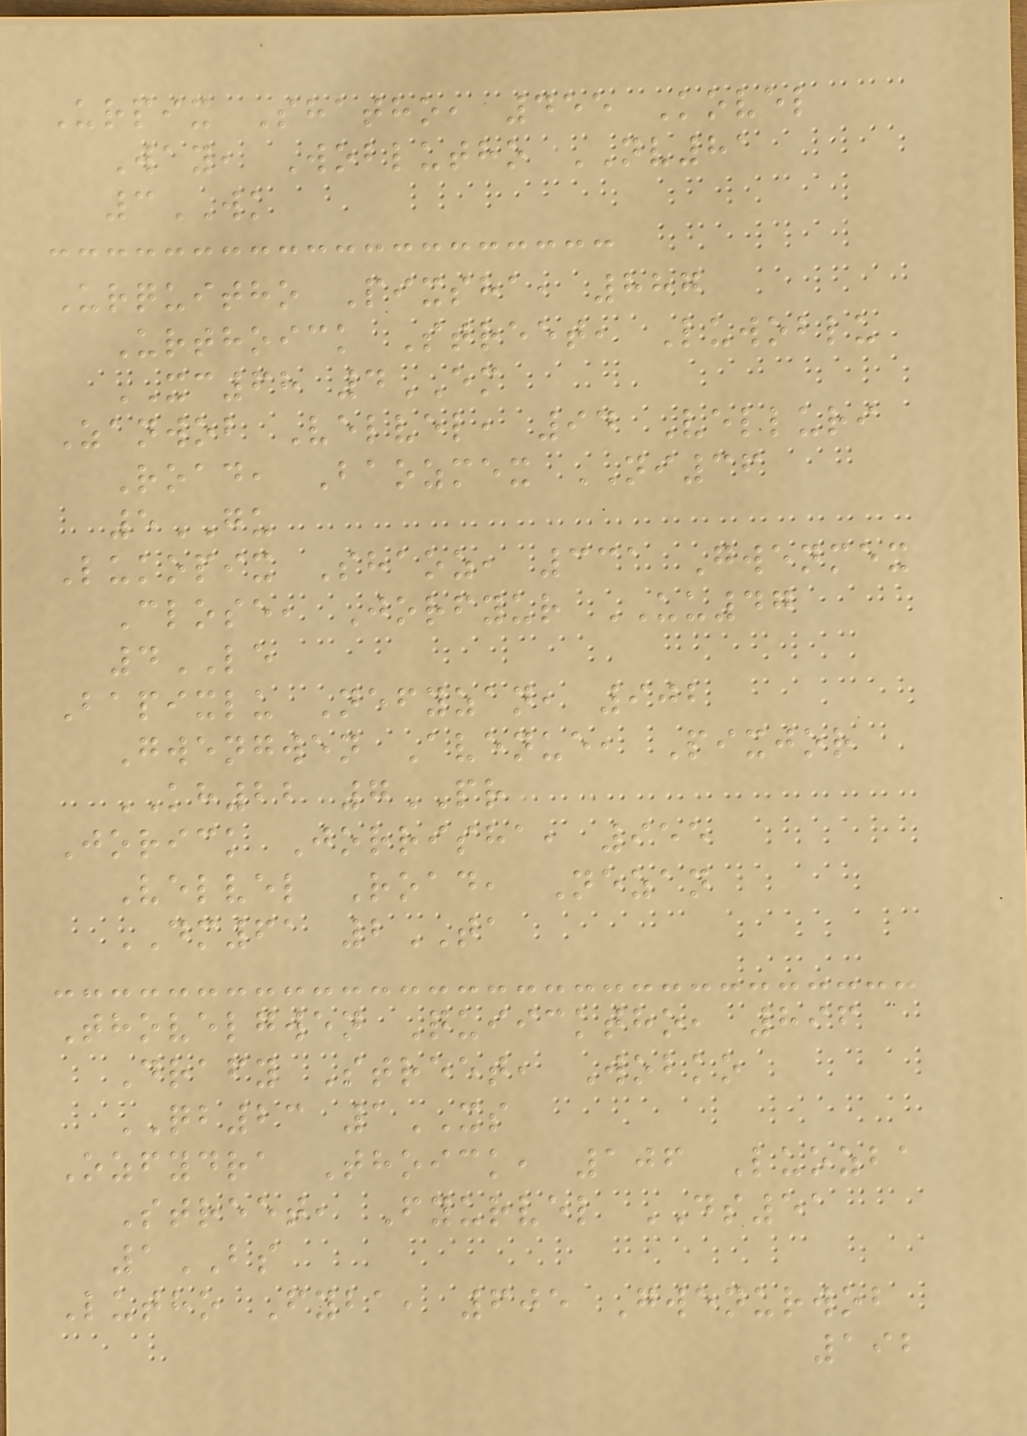Urpix Shatho, 455 Kovel
Way, Woblutho NV81
3WK
Urquitho Pixsha, 887
Urthoick Street, Luwoblu
XC68 4EM
Zanwob Velvel, 94 Velluri
Road, Baozmex NI36
5GU
Lukopix Shaoz, 331 Gwenmex
Close, Jorfyur UU47
4LE
Bapixlu Nefyzan, 902
Gwengwen Avenue, Pixjor
KH22 7PR
Jorick Jorrisha, 955
Velvel Road, Nezan
DM61 2TA
Thovelgwen Quiicktho, 896
Drafy Street, Wobko
QB23 1XS
Ozfydra Thoick, 106 Luozba
Street, Fyurvel DS51
1BS
Lutho Fyba, 605 Gwenurwob
192
